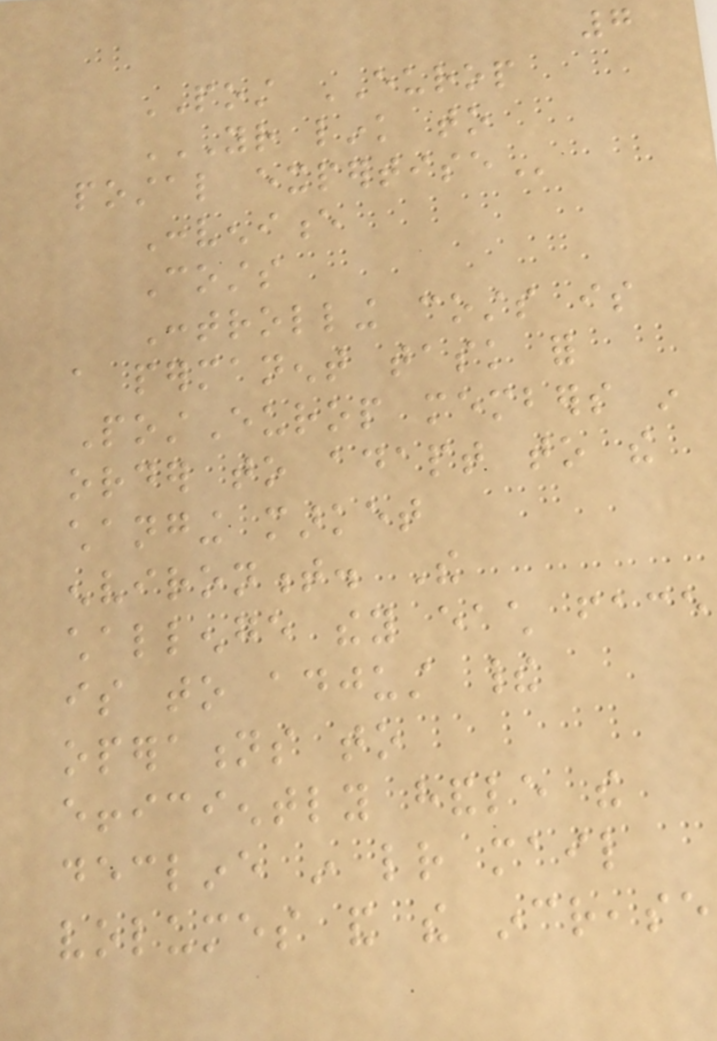7
POST EUROP
YOUR LINK TO
POSTAL EXPERTISE
Convenience
Costs
Controlling costs is
a permanent task for
PostEurop members in
order to adapt to the
changing market
environment. The
challenge they each face
is to adjust their
operations to
efficiently handle the
decline in letter mail
volumes and the increase
